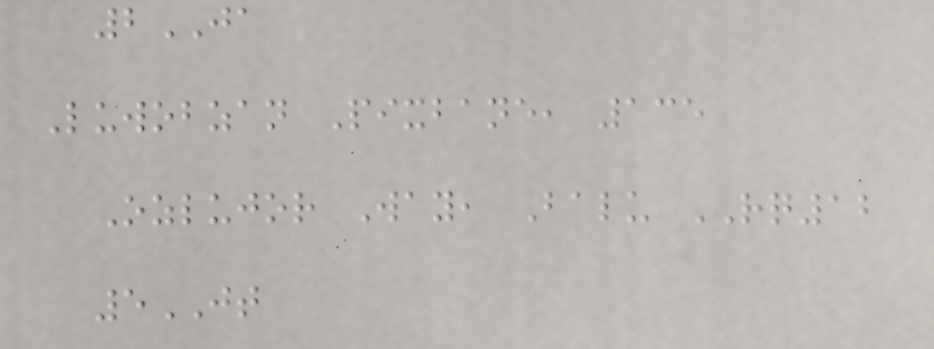2JA
Luwobzan Pixbane, 135
Ozlujor Way, Balu RQ12
5JT
